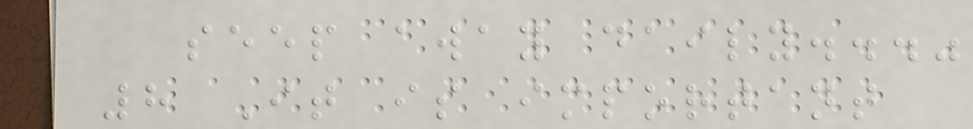seep away daily..."
8 It is important
